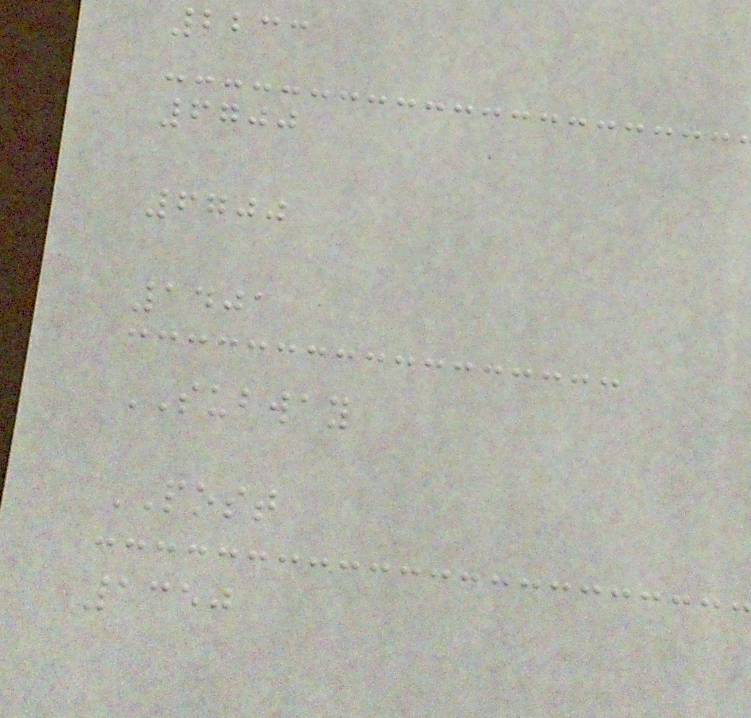2233
6700
6700
1401
SUBWAY
POST
1350
